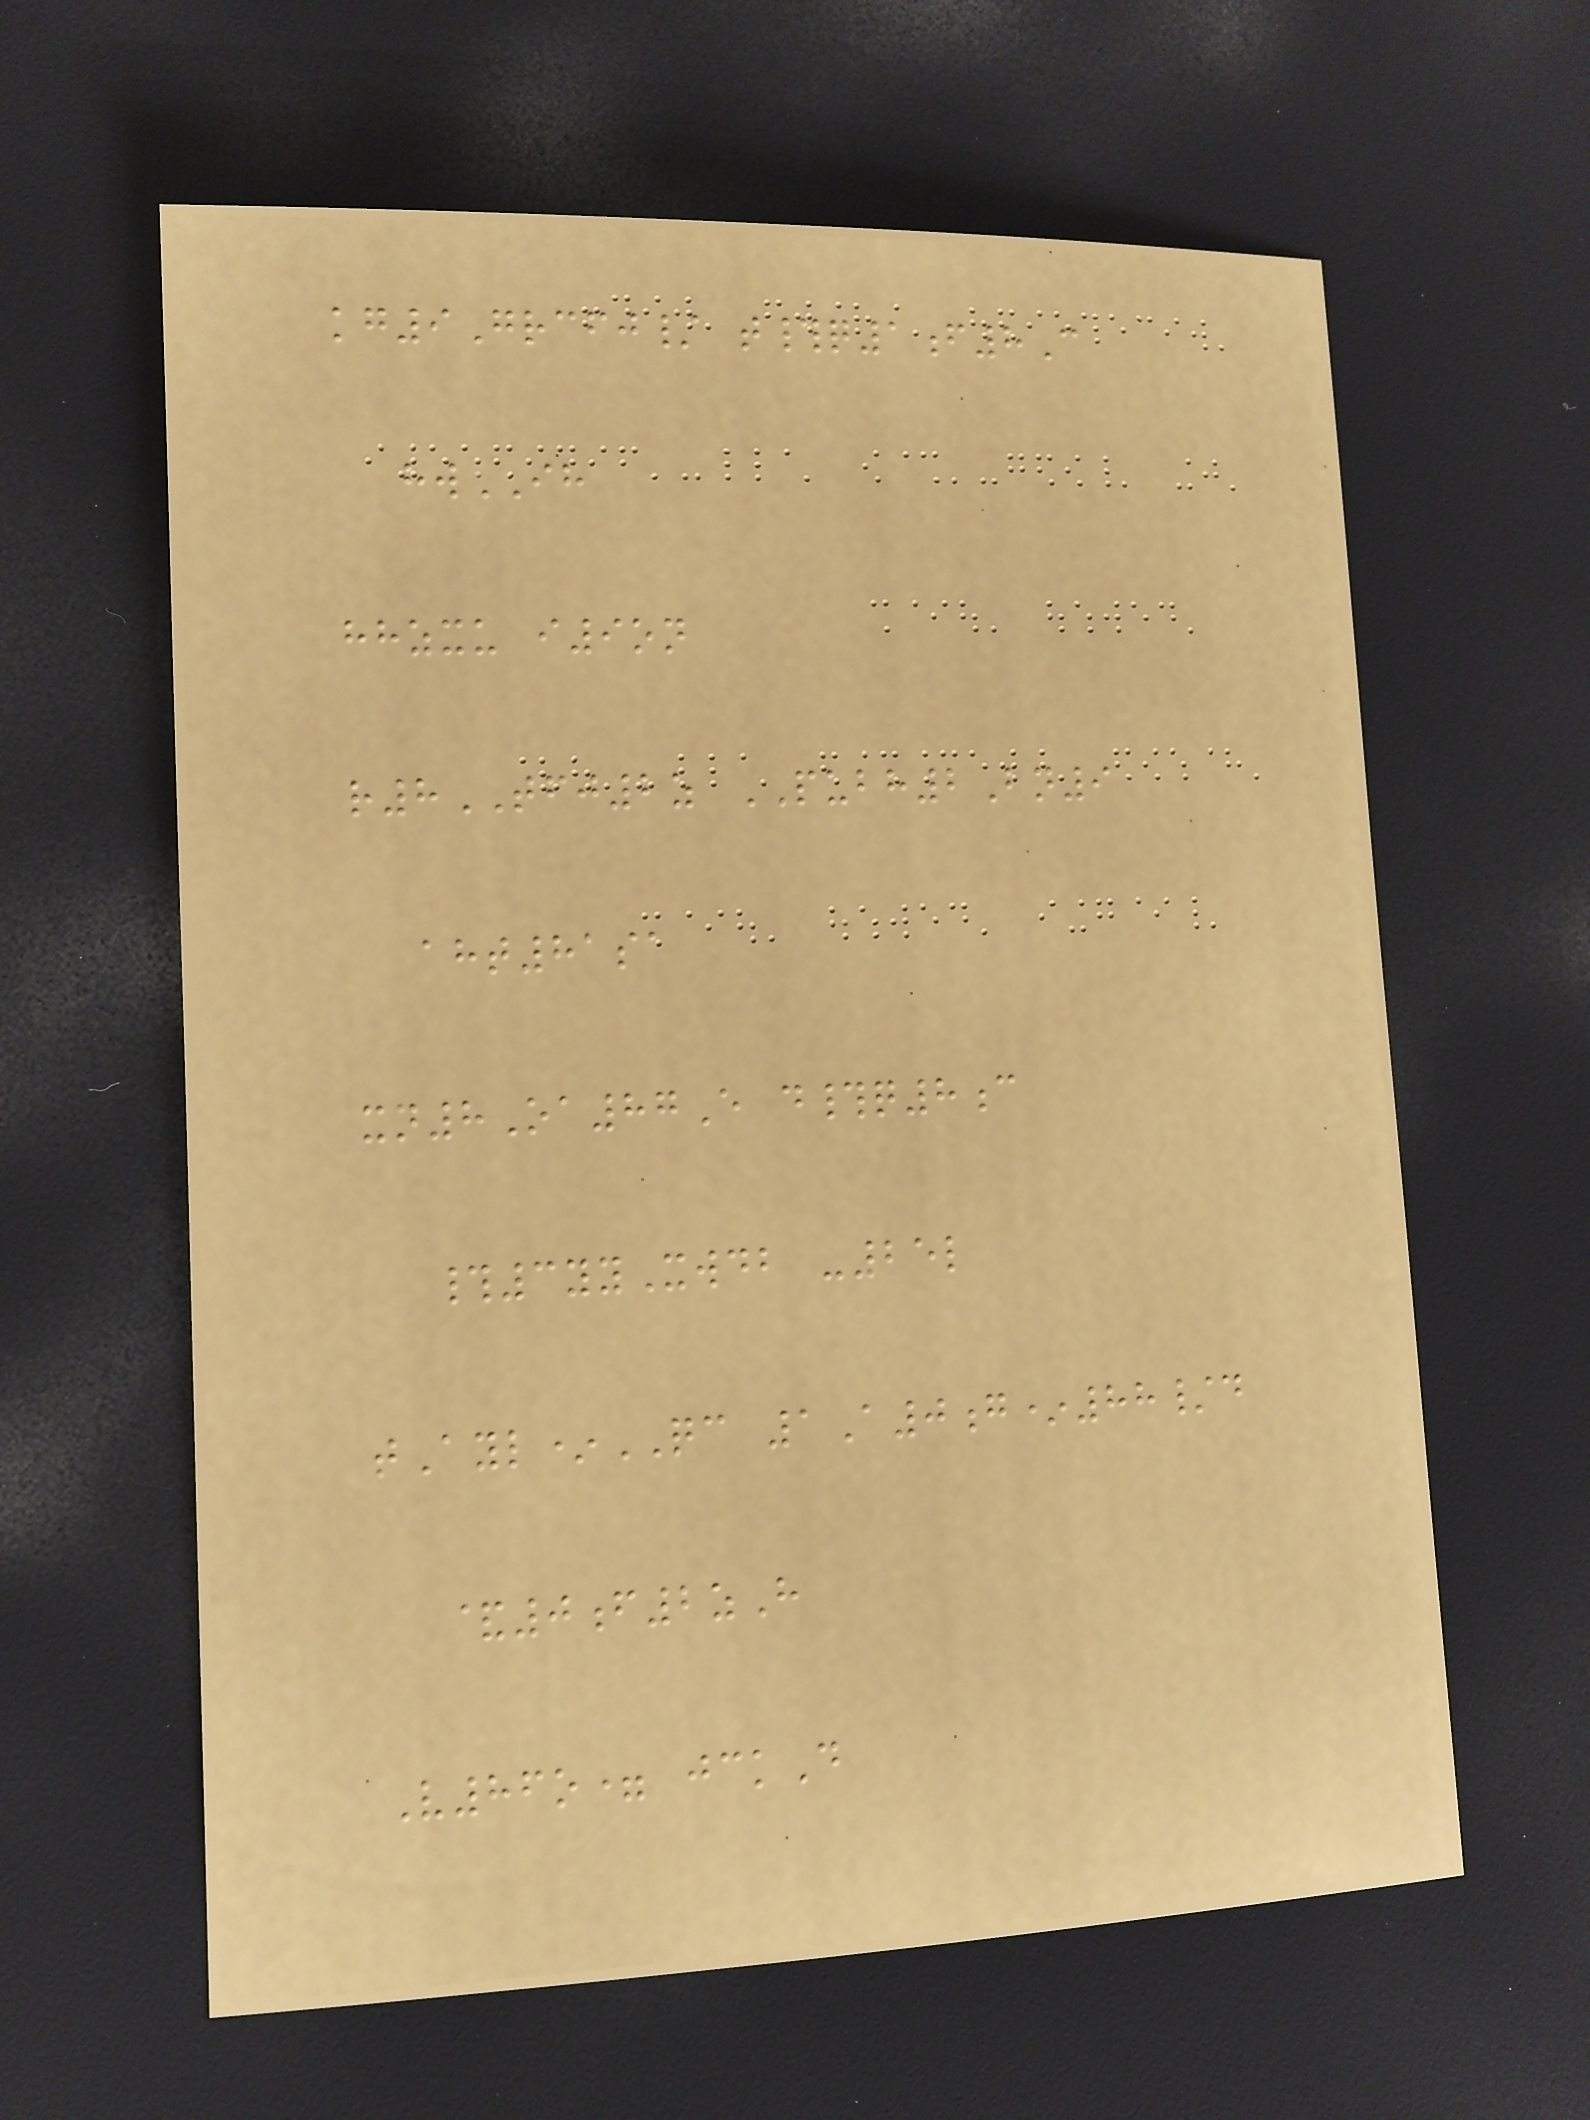kg9Grcfj/ t#q1f8C
hwIH
hhzxu i9on
r8TFJ2z PUBH2Bn9
aht81sa
xn8Oa87E d#q8c
#3yyXwdb -25l
tAyl*QC 1A0g*88/d
&0f2zH
V86o= jckD
